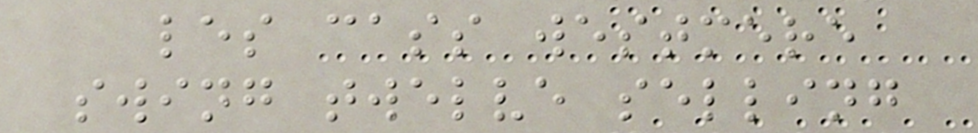les cass westmere
swing twelve selling
